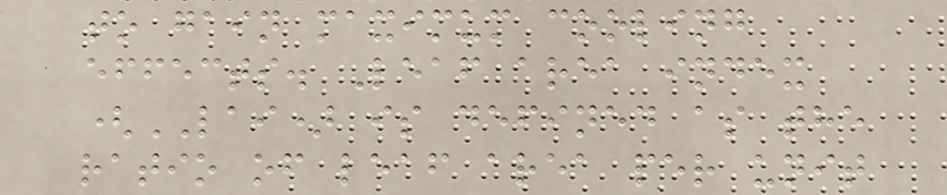to gain maximum cooling
effects. Leaf area index
(LAI) is defined as the
ratio of leaf area per unit
